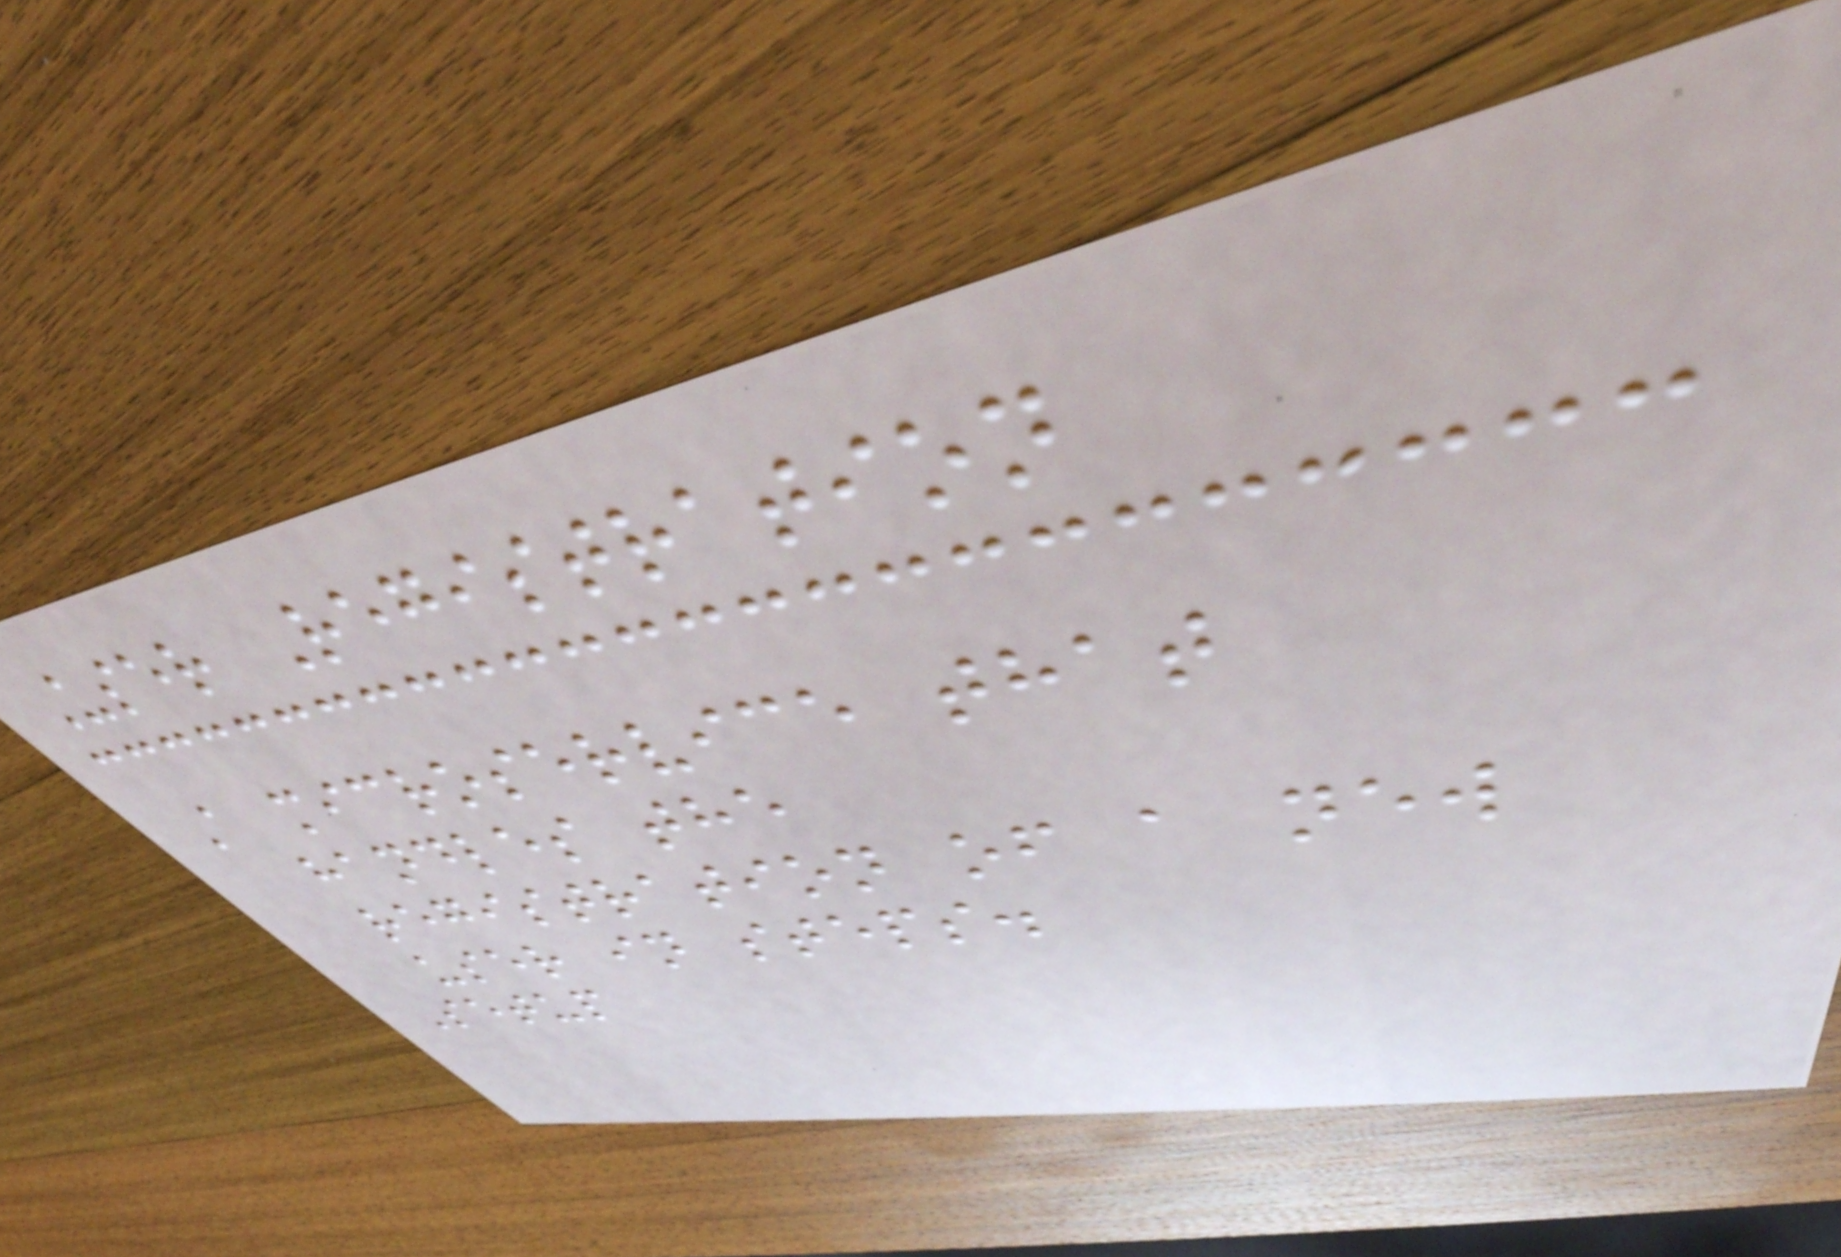User Registration
A microservice that
handles the
registration of a new
user in steps.
Setup
